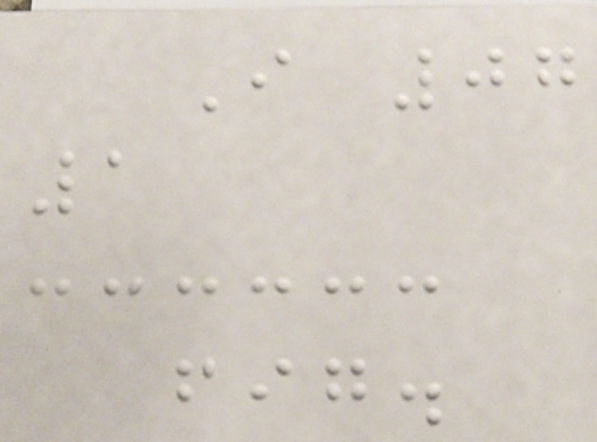I 07
1
fig.
